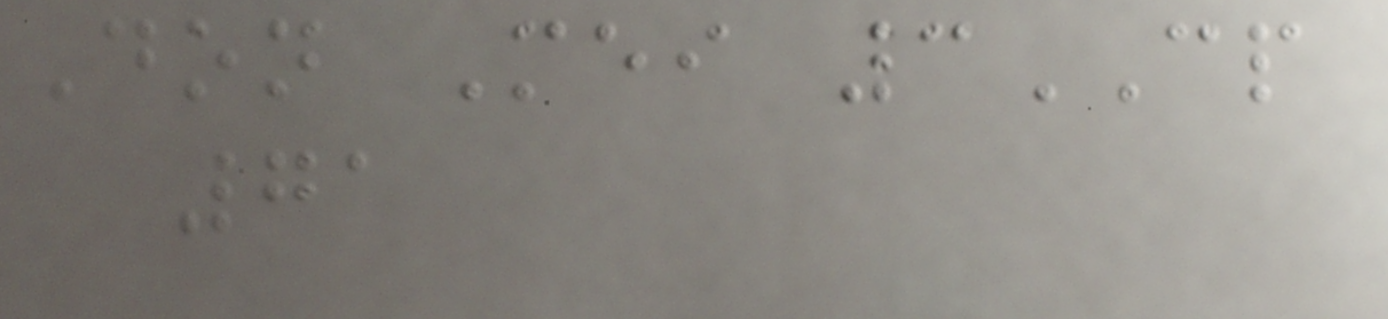Don Mei 3CP
71
